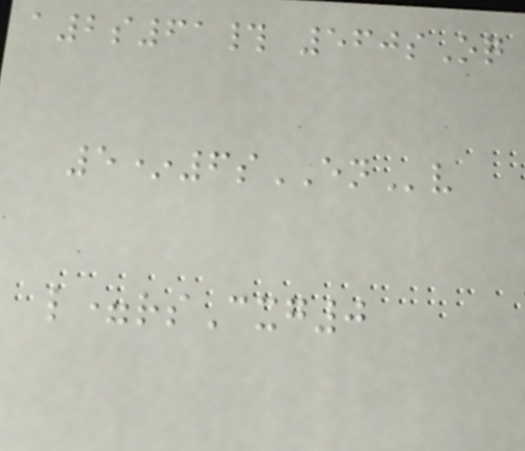a2s61# 560sOq
5*6sENv
l=rsCxg0
